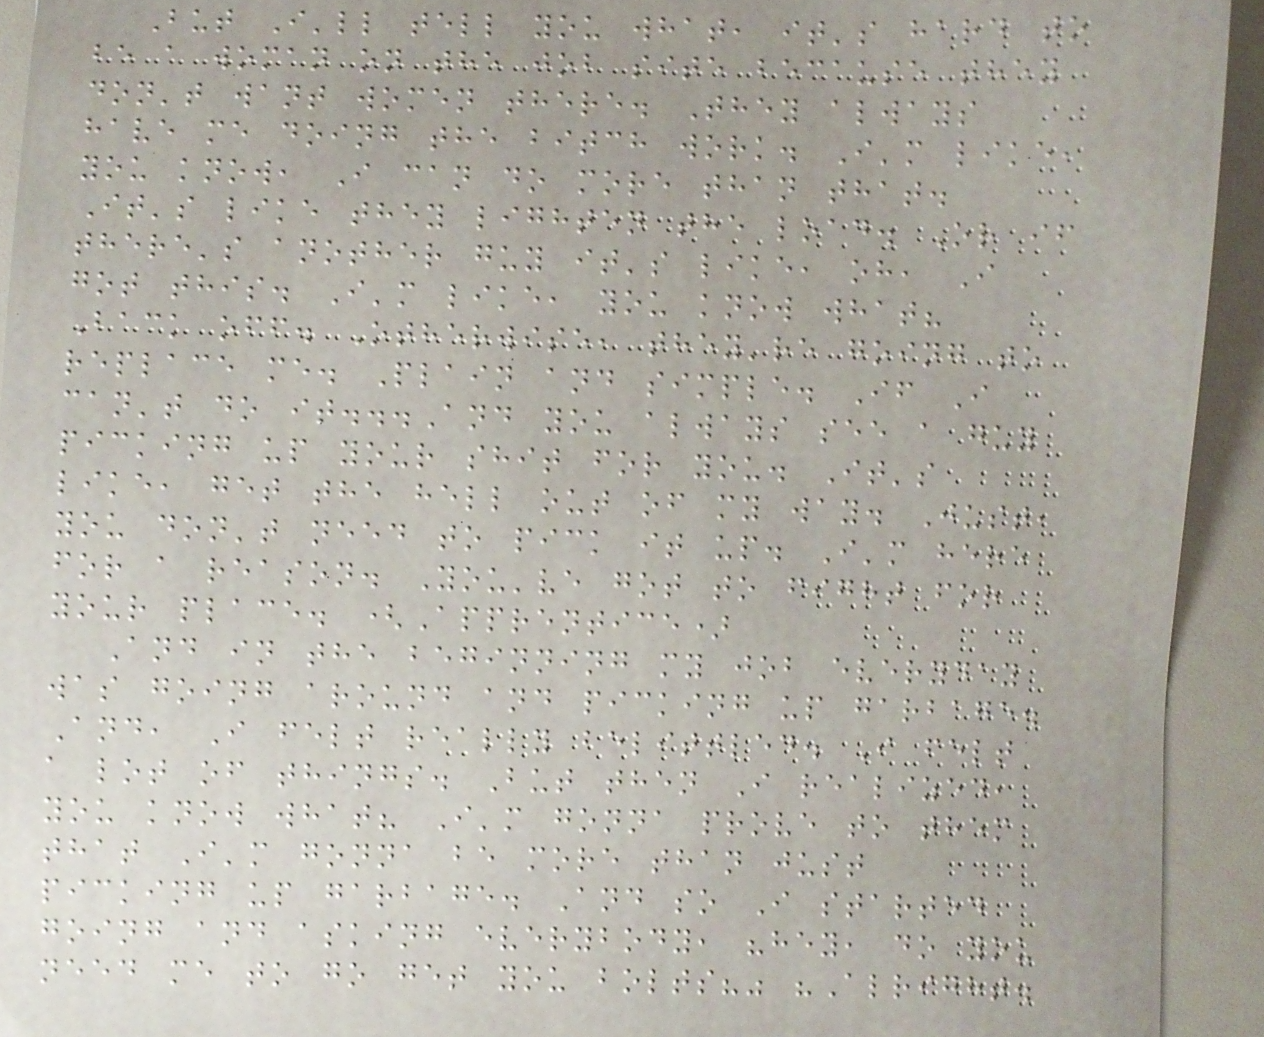But I'll tell you what, it's hard to
be a woman on the job site because they
don't want women there. They always
have me doing the bitch work. I'm like,
you know, I can do more than that.
It's like they lighten the load. Or if
there's another guy it's like, oh, I
got this. I'm like, you know what?
Back off. Otherwise, they're going to
replace me. Plain and simple. If I
can't do it...And you always see a guy
picking up your shit for you. It's
like, get the hell out of my way. Just,
you don't need to pick it up. I'm here
for a reason. You've got to fight for
your place. (Apprentice)
And in the beginning my job everyday
was going around and picking up garbage.
And, I felt really belittled. I felt
a lot of things. But then I realized,
you know what? I'm gonna prove to them
that I'm gonna be more than just
picking up garbage. And so I started
going and asking everybody, "hey, do you
need me to go get you bolts?" "Alright.
